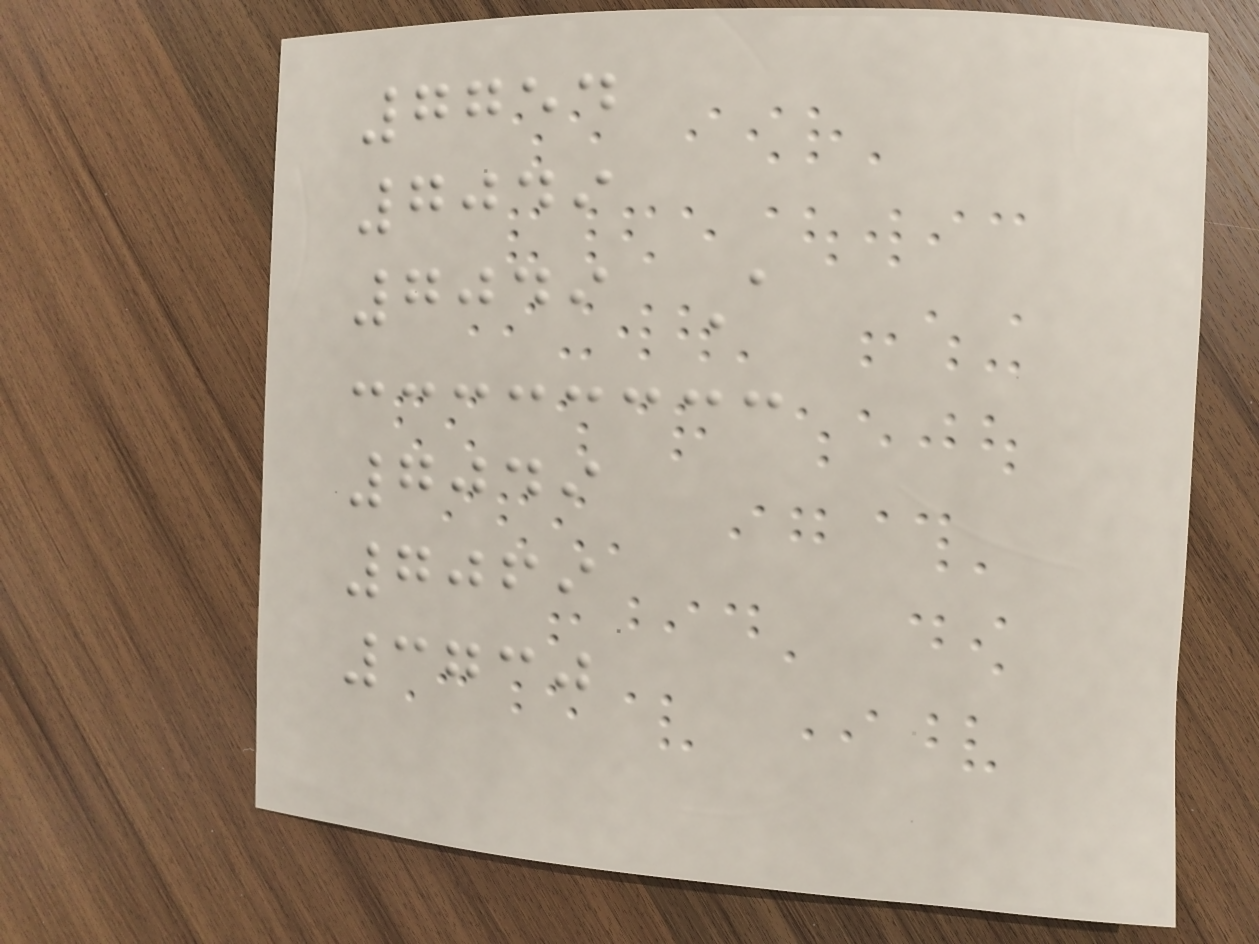7754
7049
7049 A
7049
7069
3730
